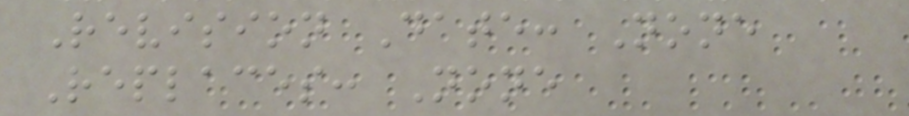Revision Date: None
Replaces: None
